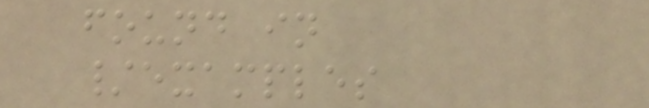found in
/examples
